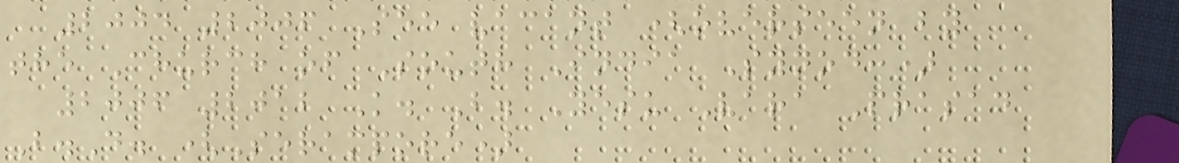2004 2006 See vacant (overseen by
the Church of South India Synod:)
2006 2012 K. B. Yesu Vara Prasad
B.D. (Serampore)
